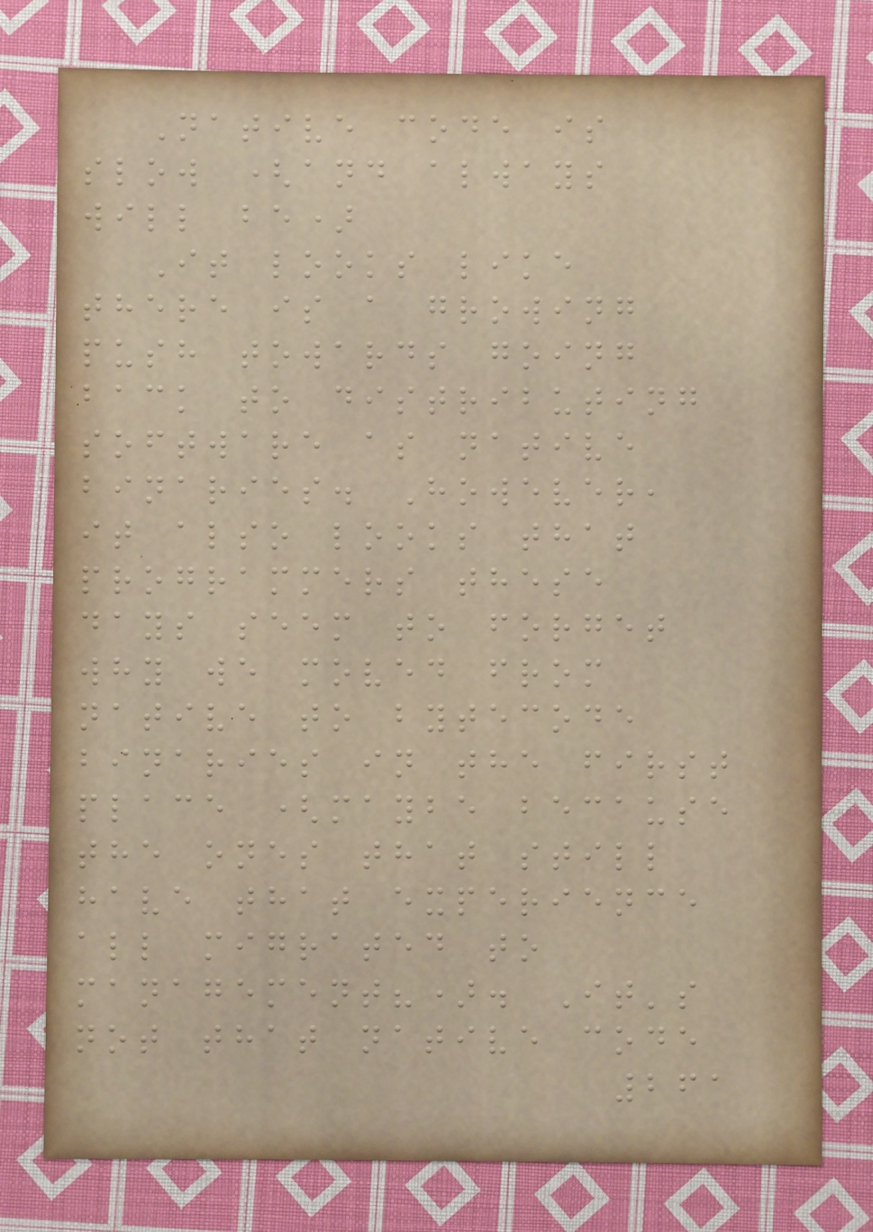Native code is
slow (and always
will be)
It looks like
there is a growing
push towards going
back to distributing
software as native
binaries. However,
it also looks that
programmers these
days seem to forget
why we moved from
native to bytecode
binaries in the first
place (maybe because
the ones that still
have that experience
all migrated to
management?). It's
not that native code
261
